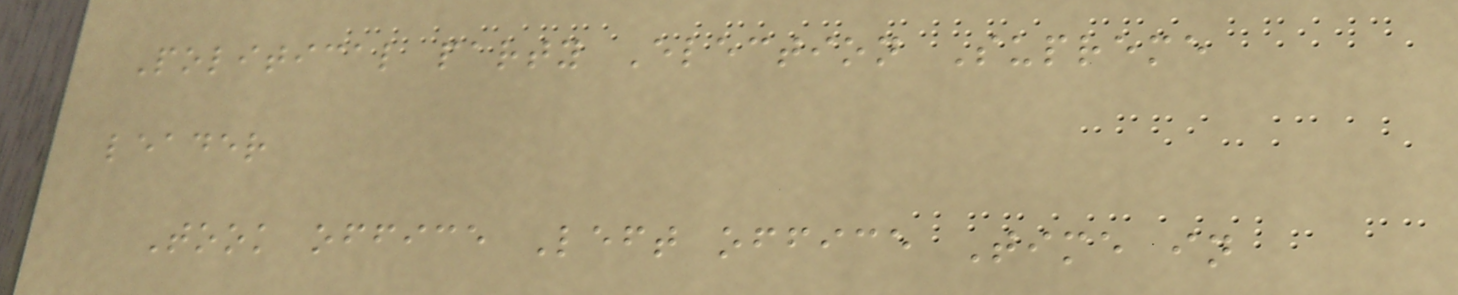Political party Election Supreme
leader
Took office Left office Time in
